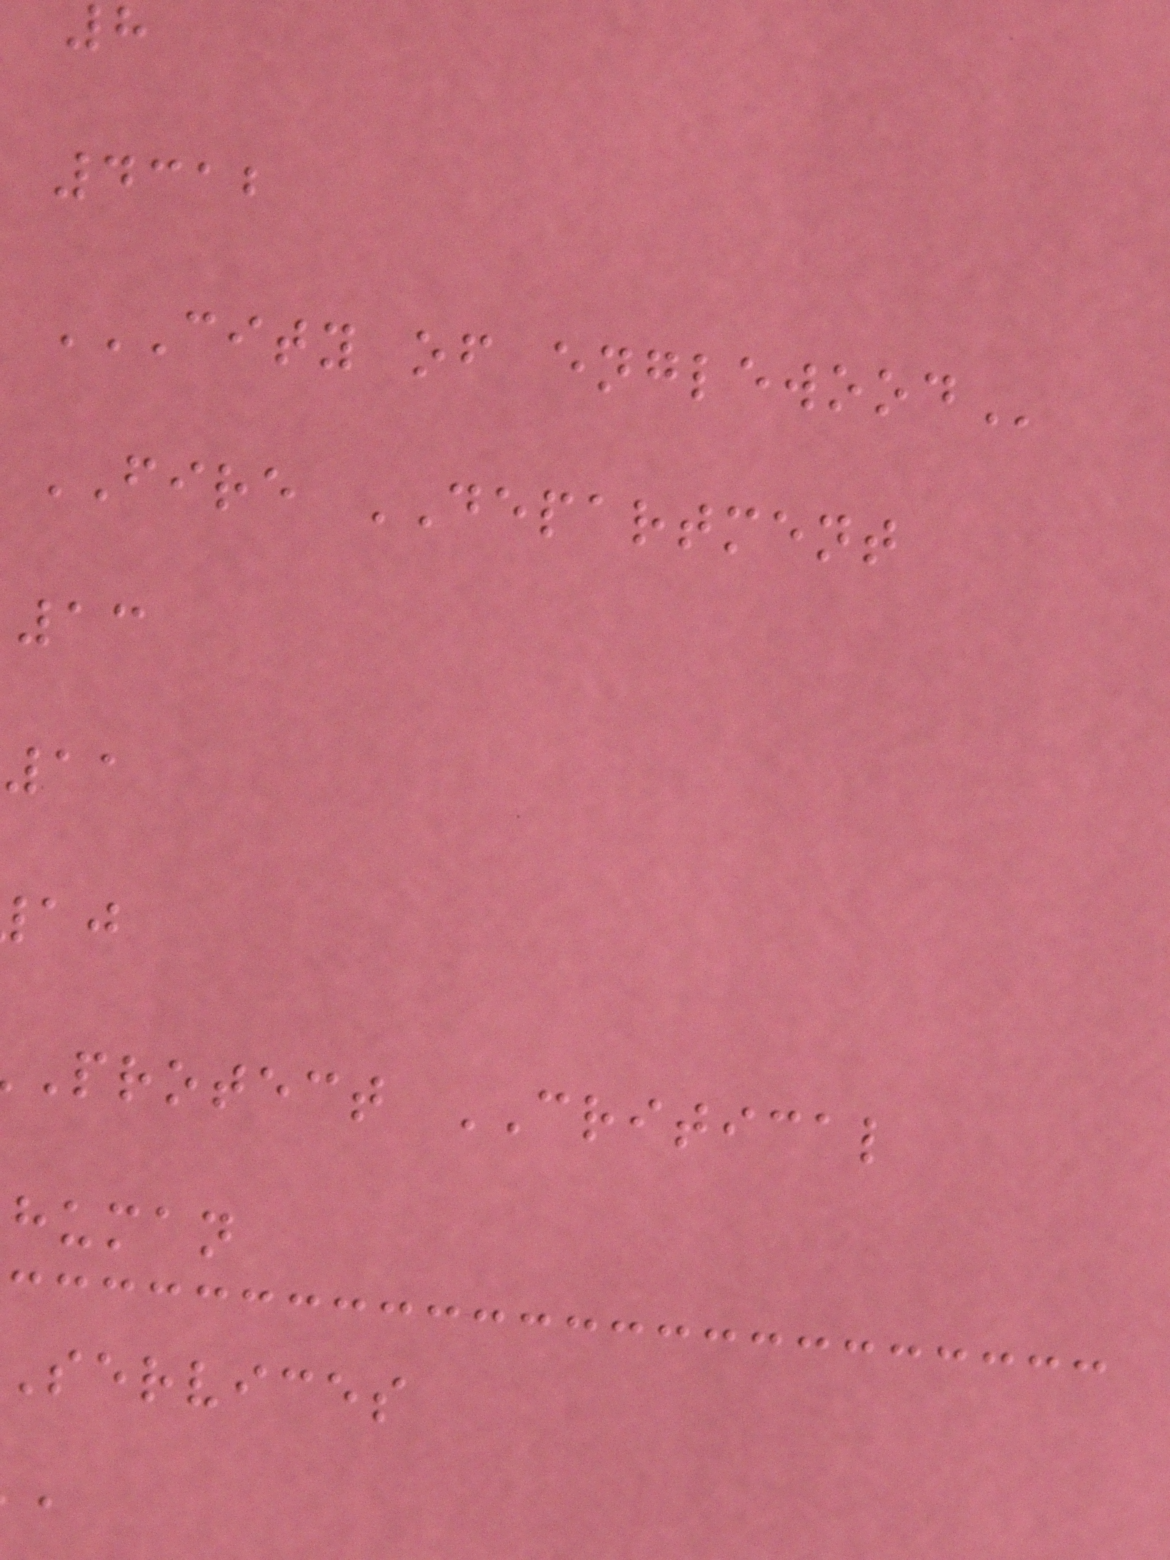8
4312
CITY OF ENGLEWOOD
FIRE DEPARTMENT
13
11
protect CRITICAL
human
services
